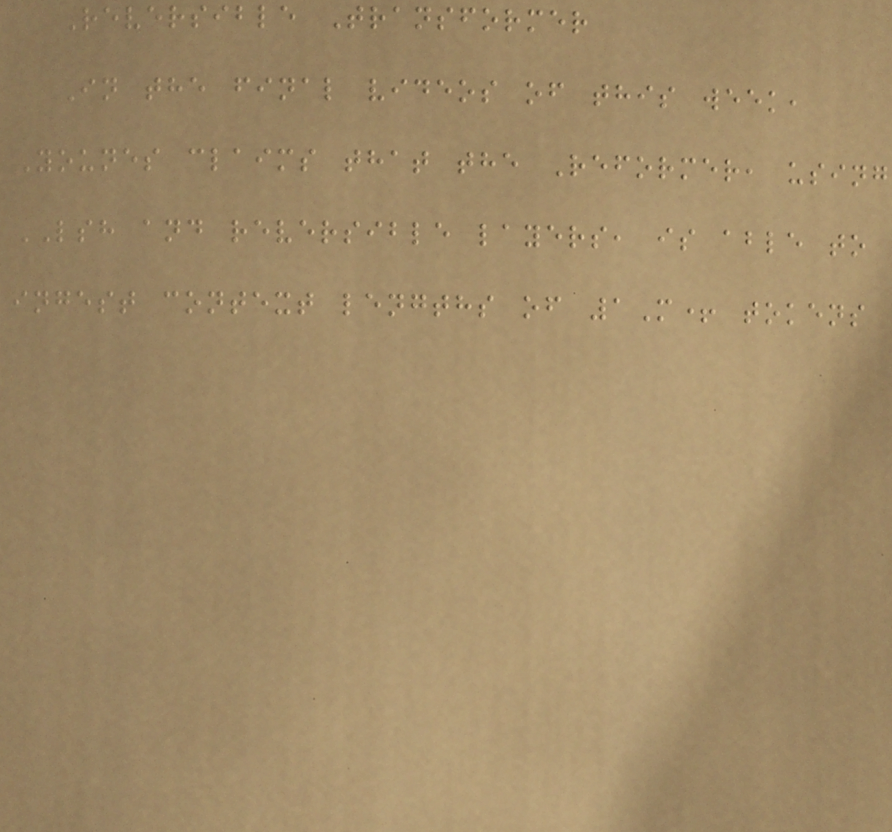Reversible Transformer
In the final videos of this week,
Younes claims that the Reformer, using
LSH and reversible layers, is able to
ingest context lengths of 1M+ tokens
